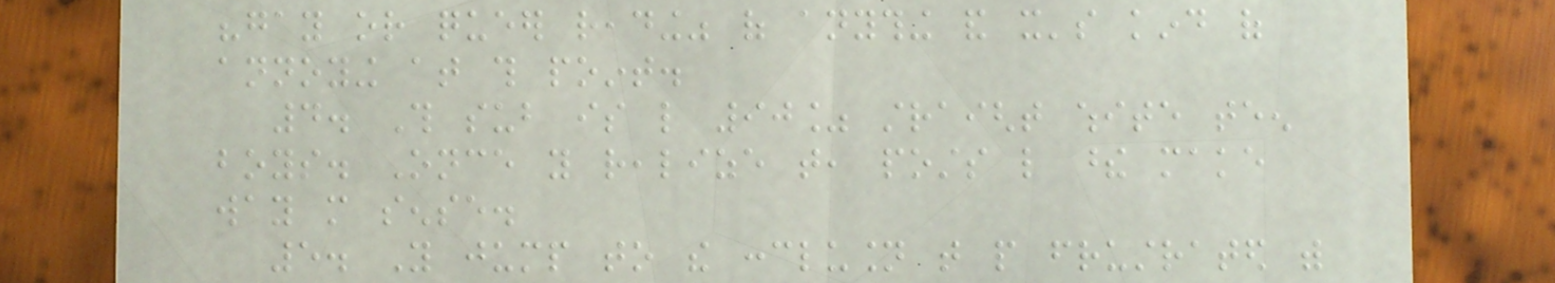"gay or queer reading" of anything and it's kind of
annoying at this point.
4. This sub is like 90% straight white teen
boys. Once you realize that, posts like these make
way more sense.
5. You jump to the conclusion that people frustrated with
